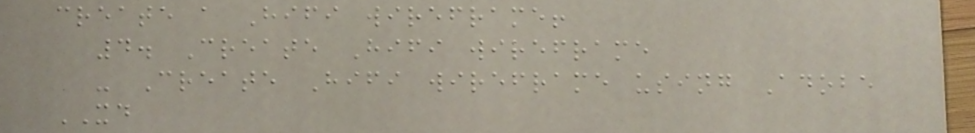create a Hifi wireframe!
4. Create Hifi wireframe
- Create Hifi wireframe using Adobe
XD
